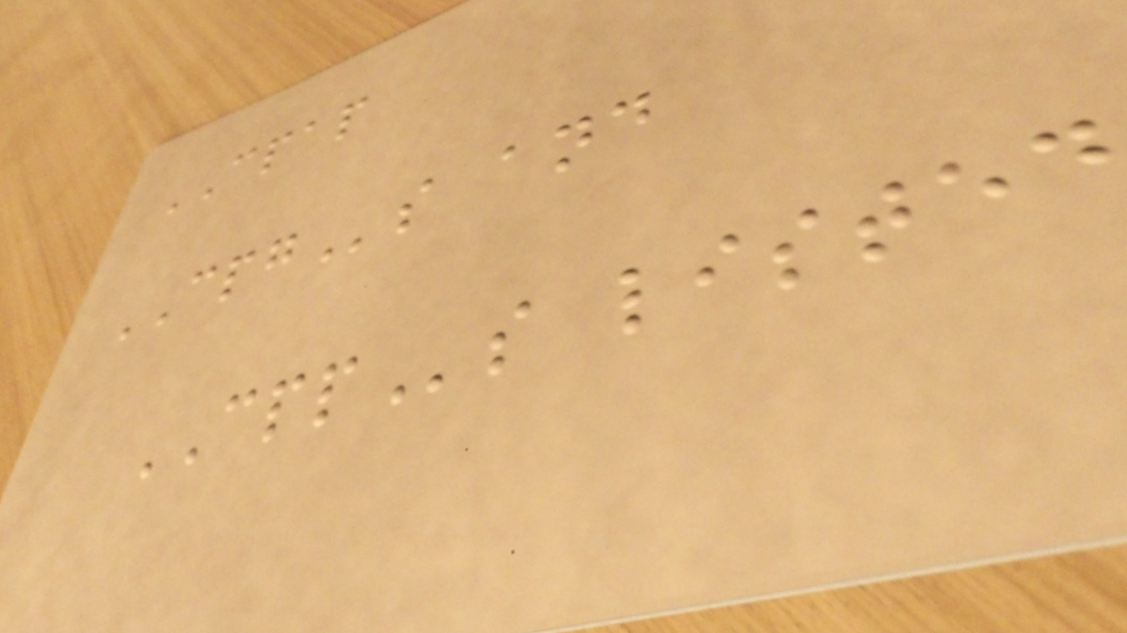CPAP
CPGs and
CPPs listed
